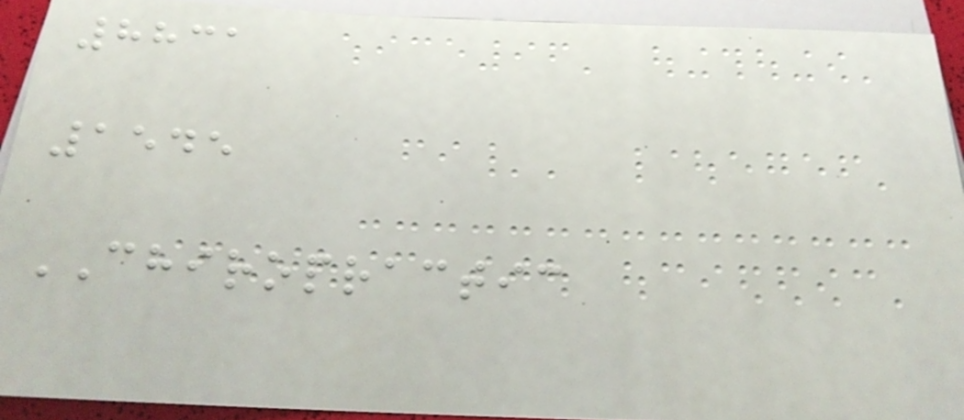8831
1545
CHIROPRACTIC
